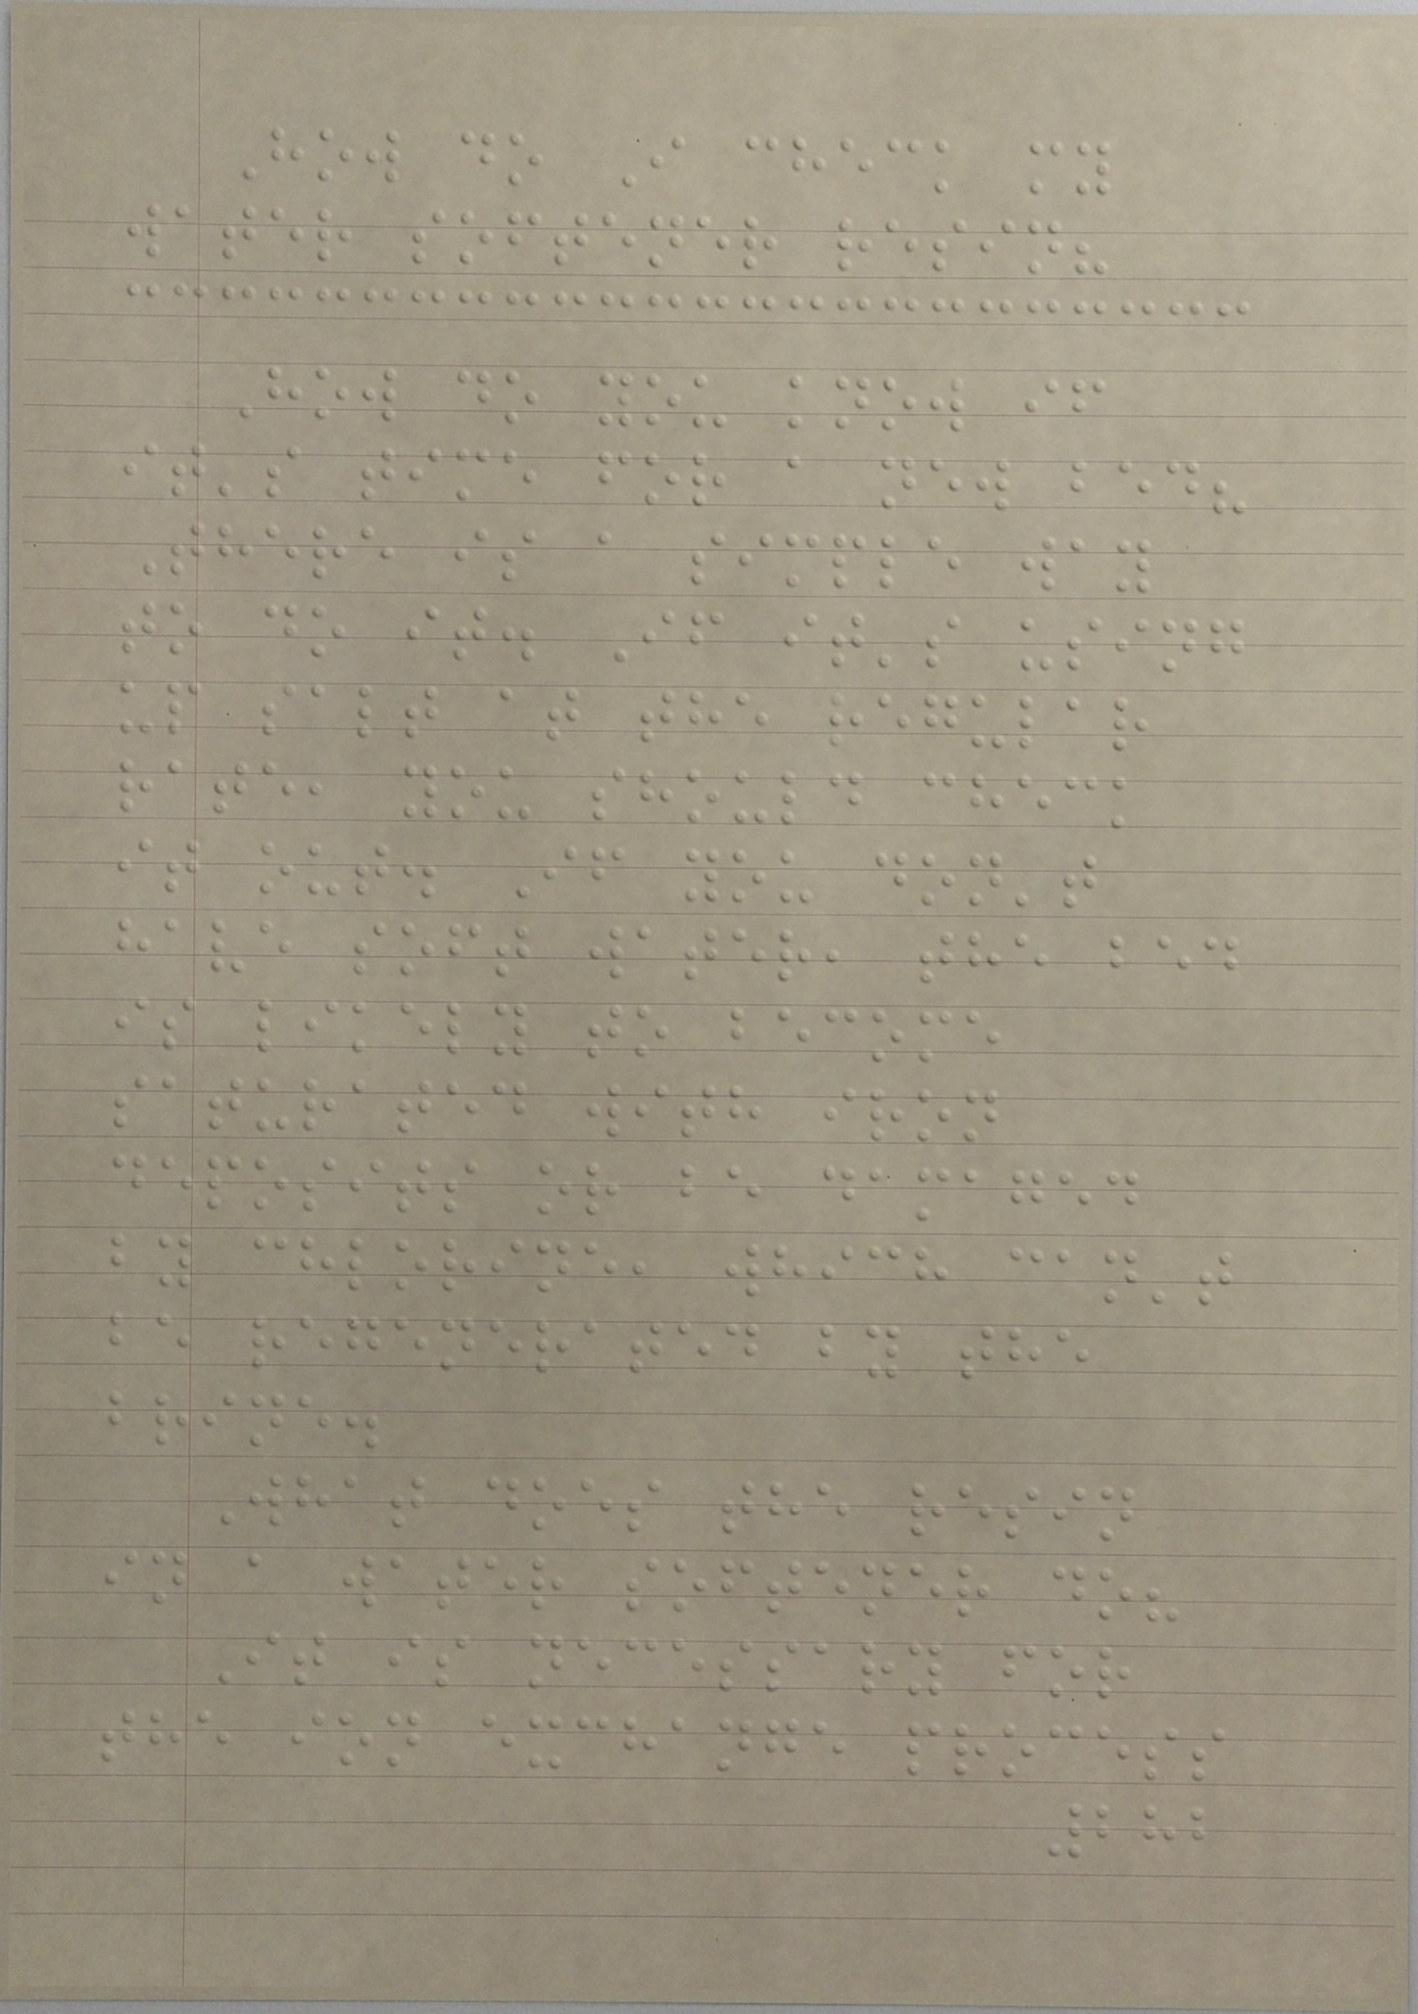How do I check my
water softener resin?
How do you know if
it's time for a new bed?
There is a simple way
to do it. If it's using
up salt at the regular
rate, you should check
it out. If you don't
have soft water, the bed
is likely to become
saturated with iron
deposits or be damaged
by chlorine, which can't
be regenerated by the
brine.
What does the resin
in a water softener do?
It is necessary for
the ion exchange process
282
